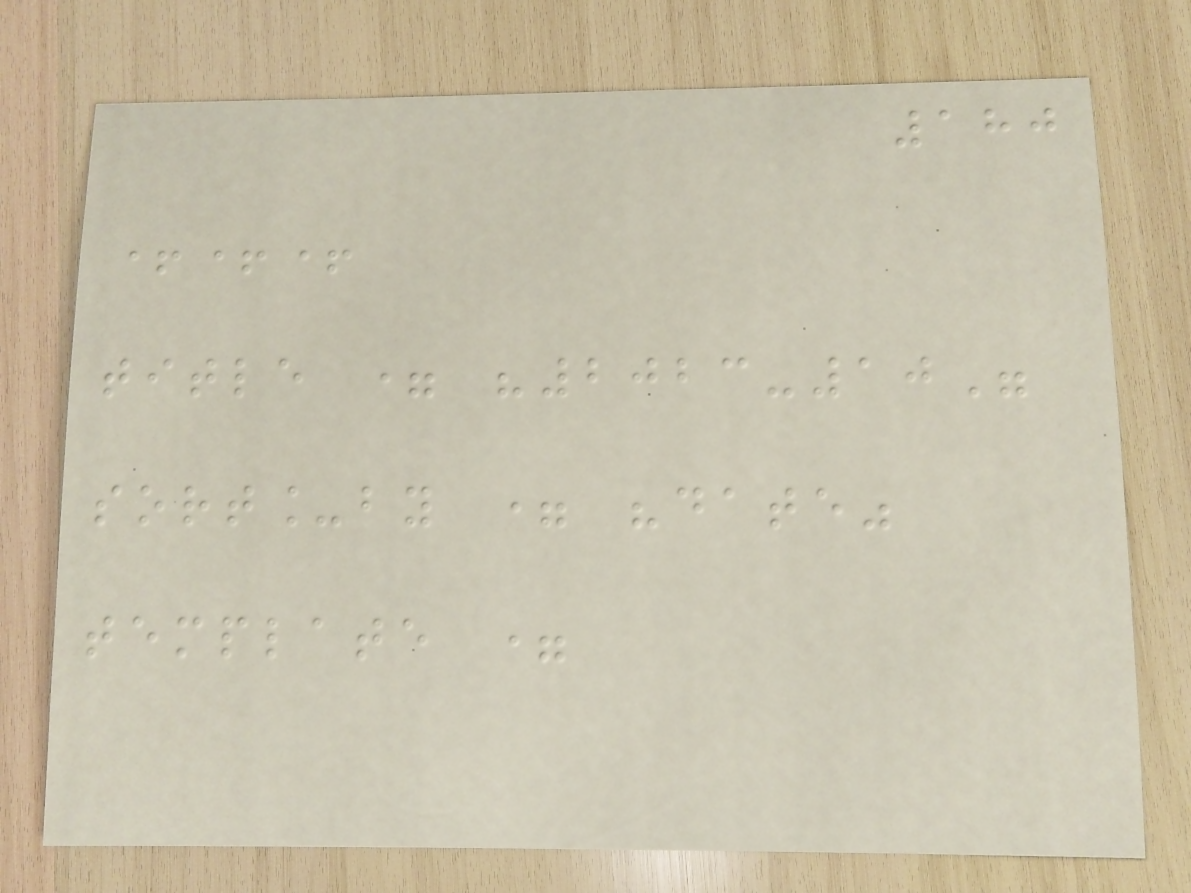180
+++
title = "2023-10"
sort_by = "date"
template =
